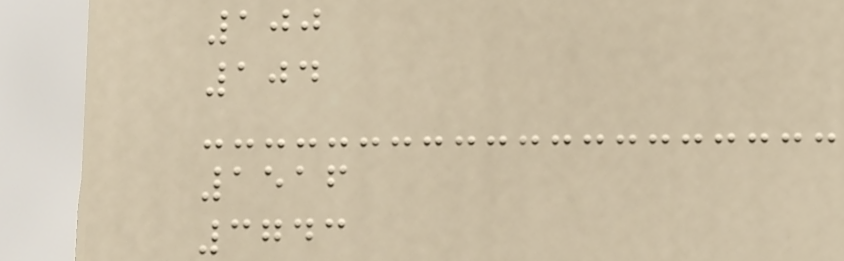100
104
1516
3743
